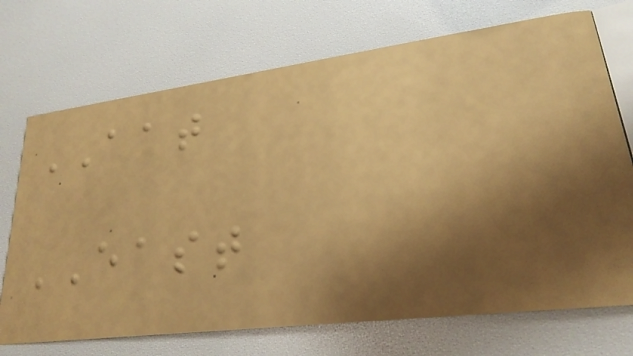AAT
EAST
